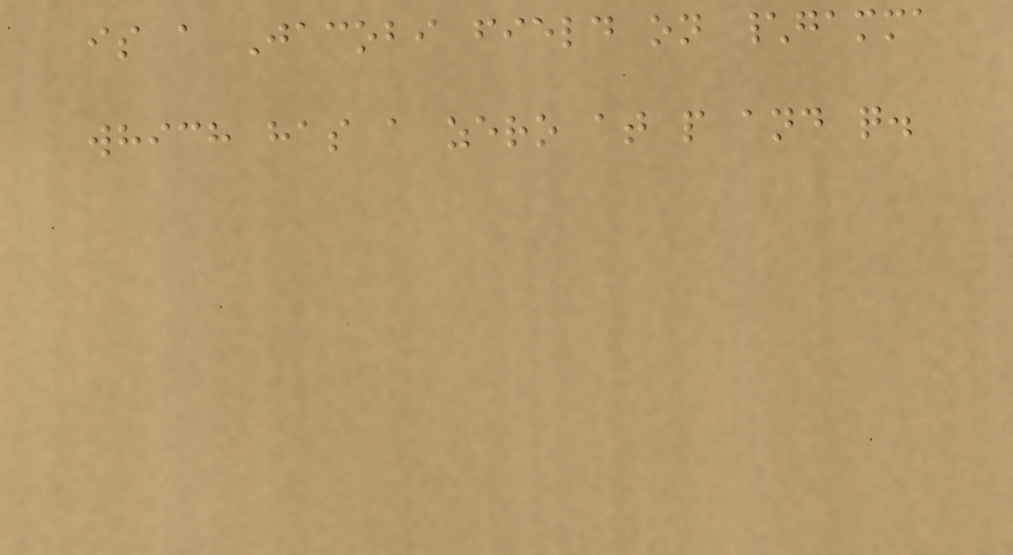is a Jacobi field on \gamma
which has a zero at p and q.
